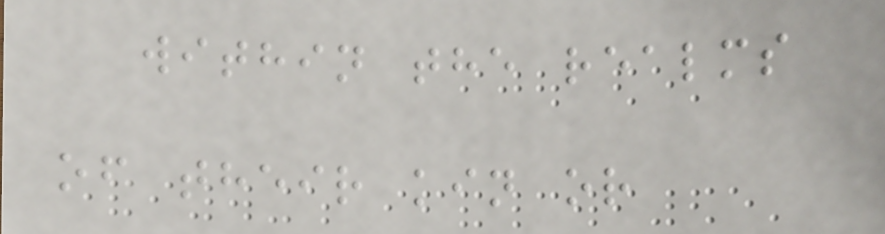within the realms
of their kin or
